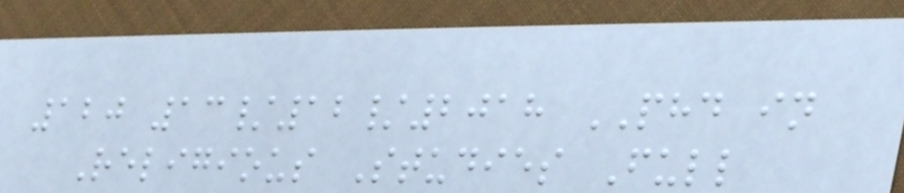120 13/12/2018 PHD in
Religious Studies Full
